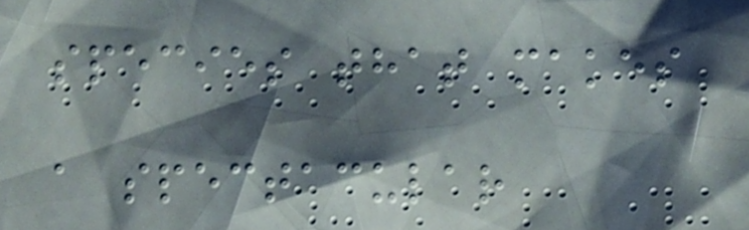species that makes
a spectacular
